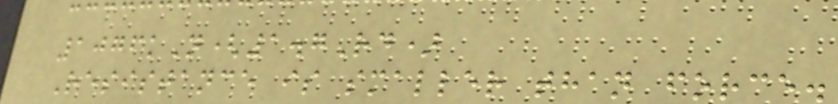1076kN(1.7Rd)
Resistance is smaller than force.
